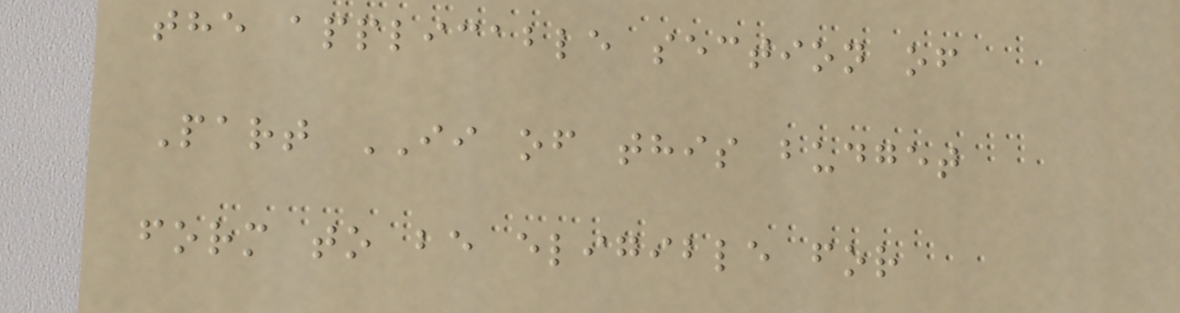the applicable section of
Part II of this budget
form to be eligible for
